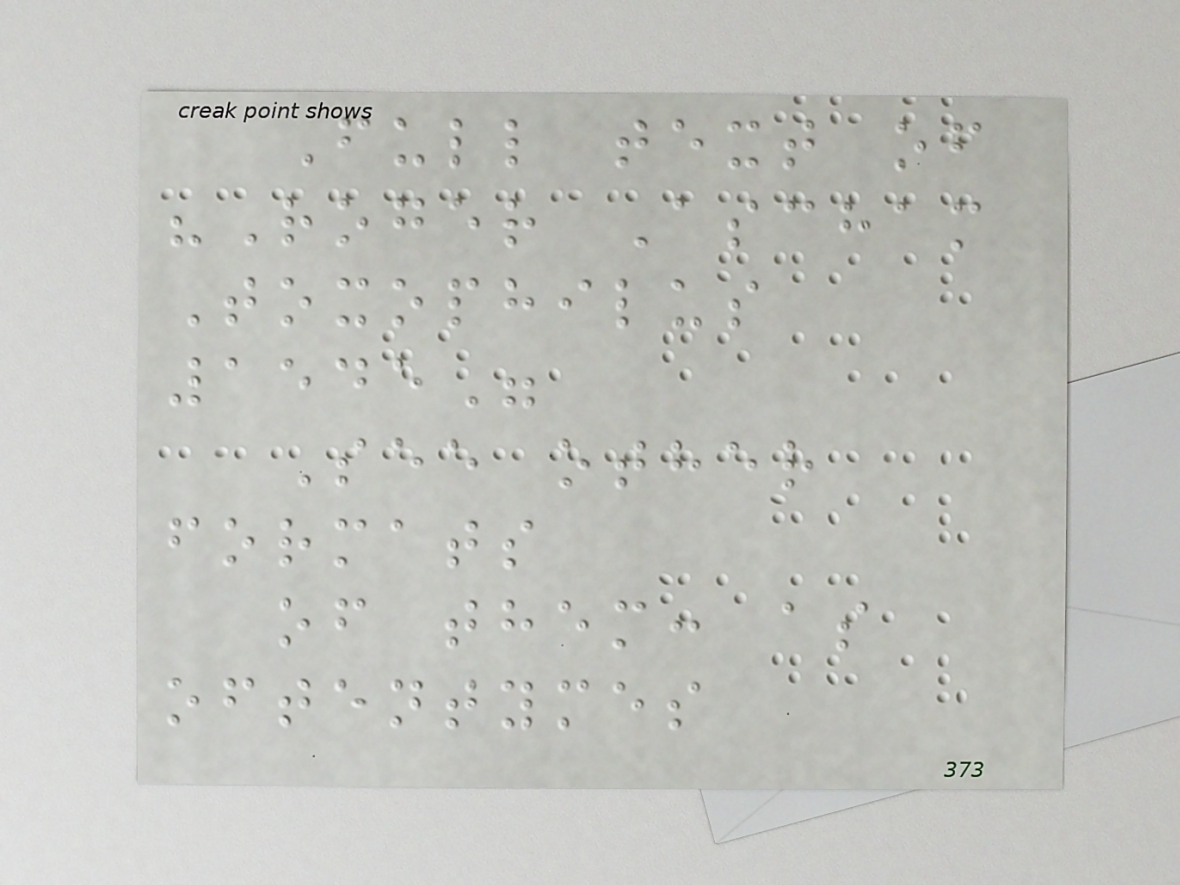Full text of
"Roger Ascham
Toxophilus
1545"
See other
formats
of them: as
oftentymes
